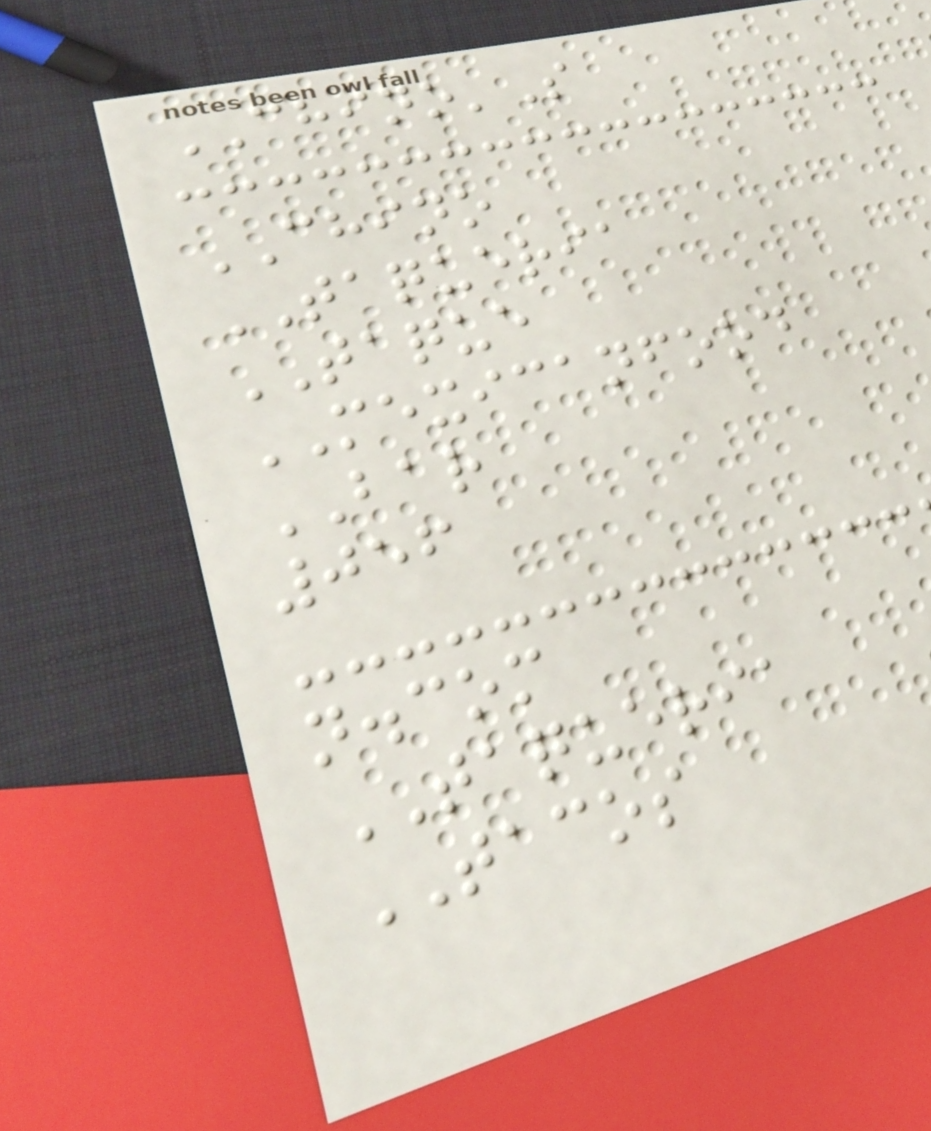CHINO'S
CHINO
TAQUERIA
TAQUE
MEXICANFOOD
BAR
056
n.com
TAQUERIA
TACOS
